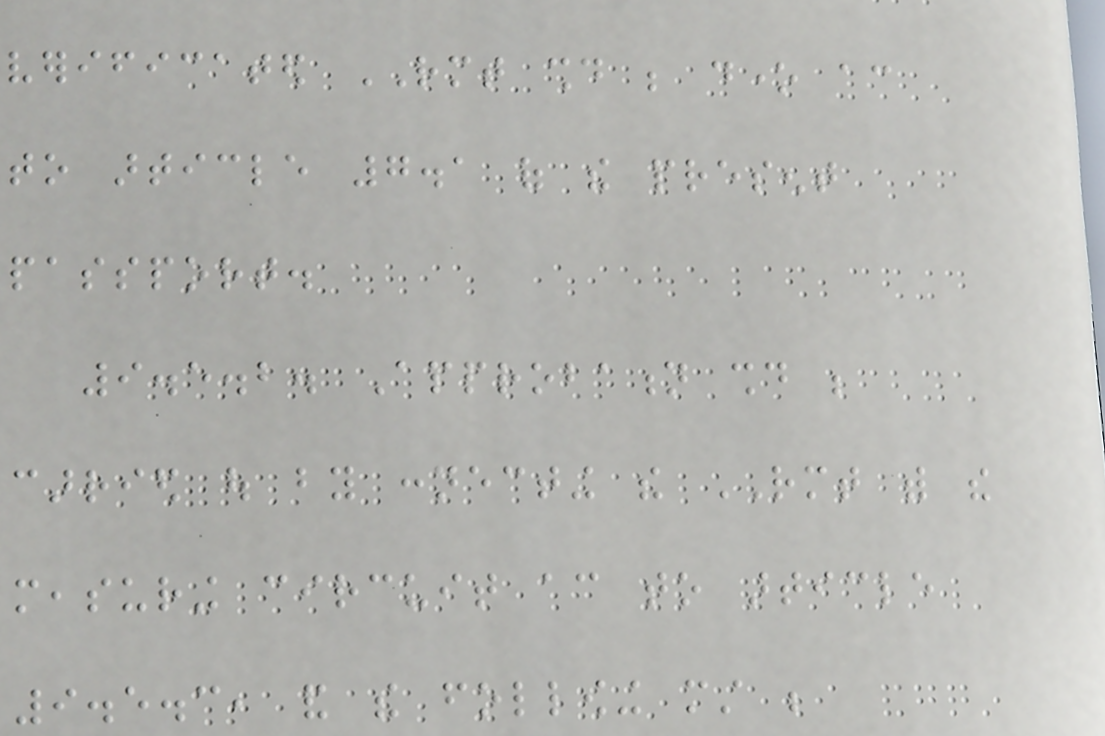verificated RMT should be done according
to article 7.1 of the present
passport.
9.5.2. Approbation should be
carried out by connecting the RMT with the
measuring circuit according to article
9.5.3, and the following must be
